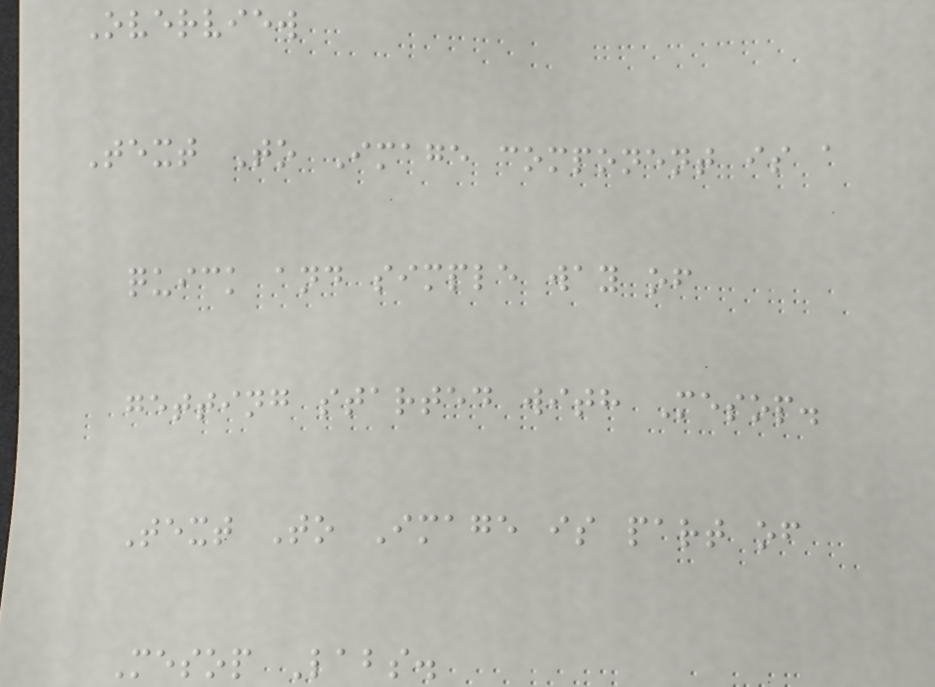Overview
Text To Image component is a
quick and simple way of
getting started with Mesop.
Text To Image is part of
Mesop Labs.
